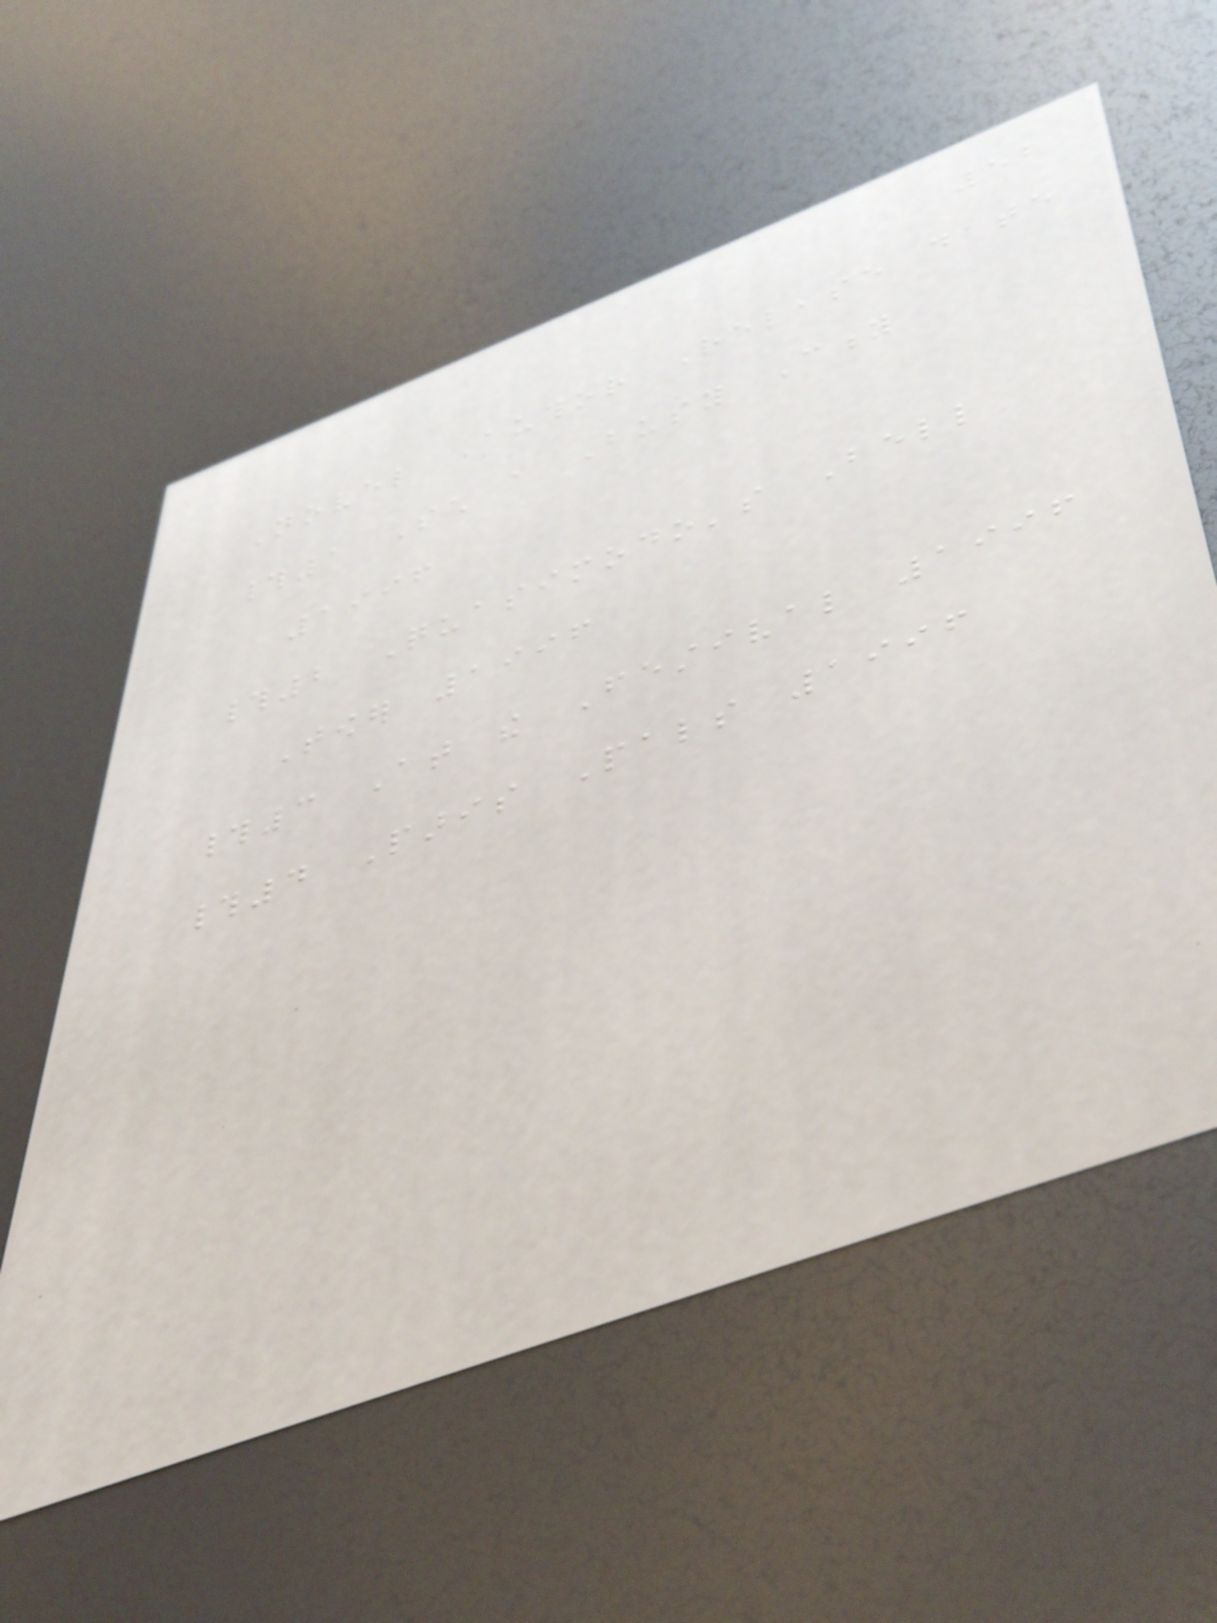52
Novel Author Release date
#1 Such a Busy City
1996
#2 Quasimodo's Bell
Tower 1996
#3 At the Festival 1996
#4 Paris Pals 1996
